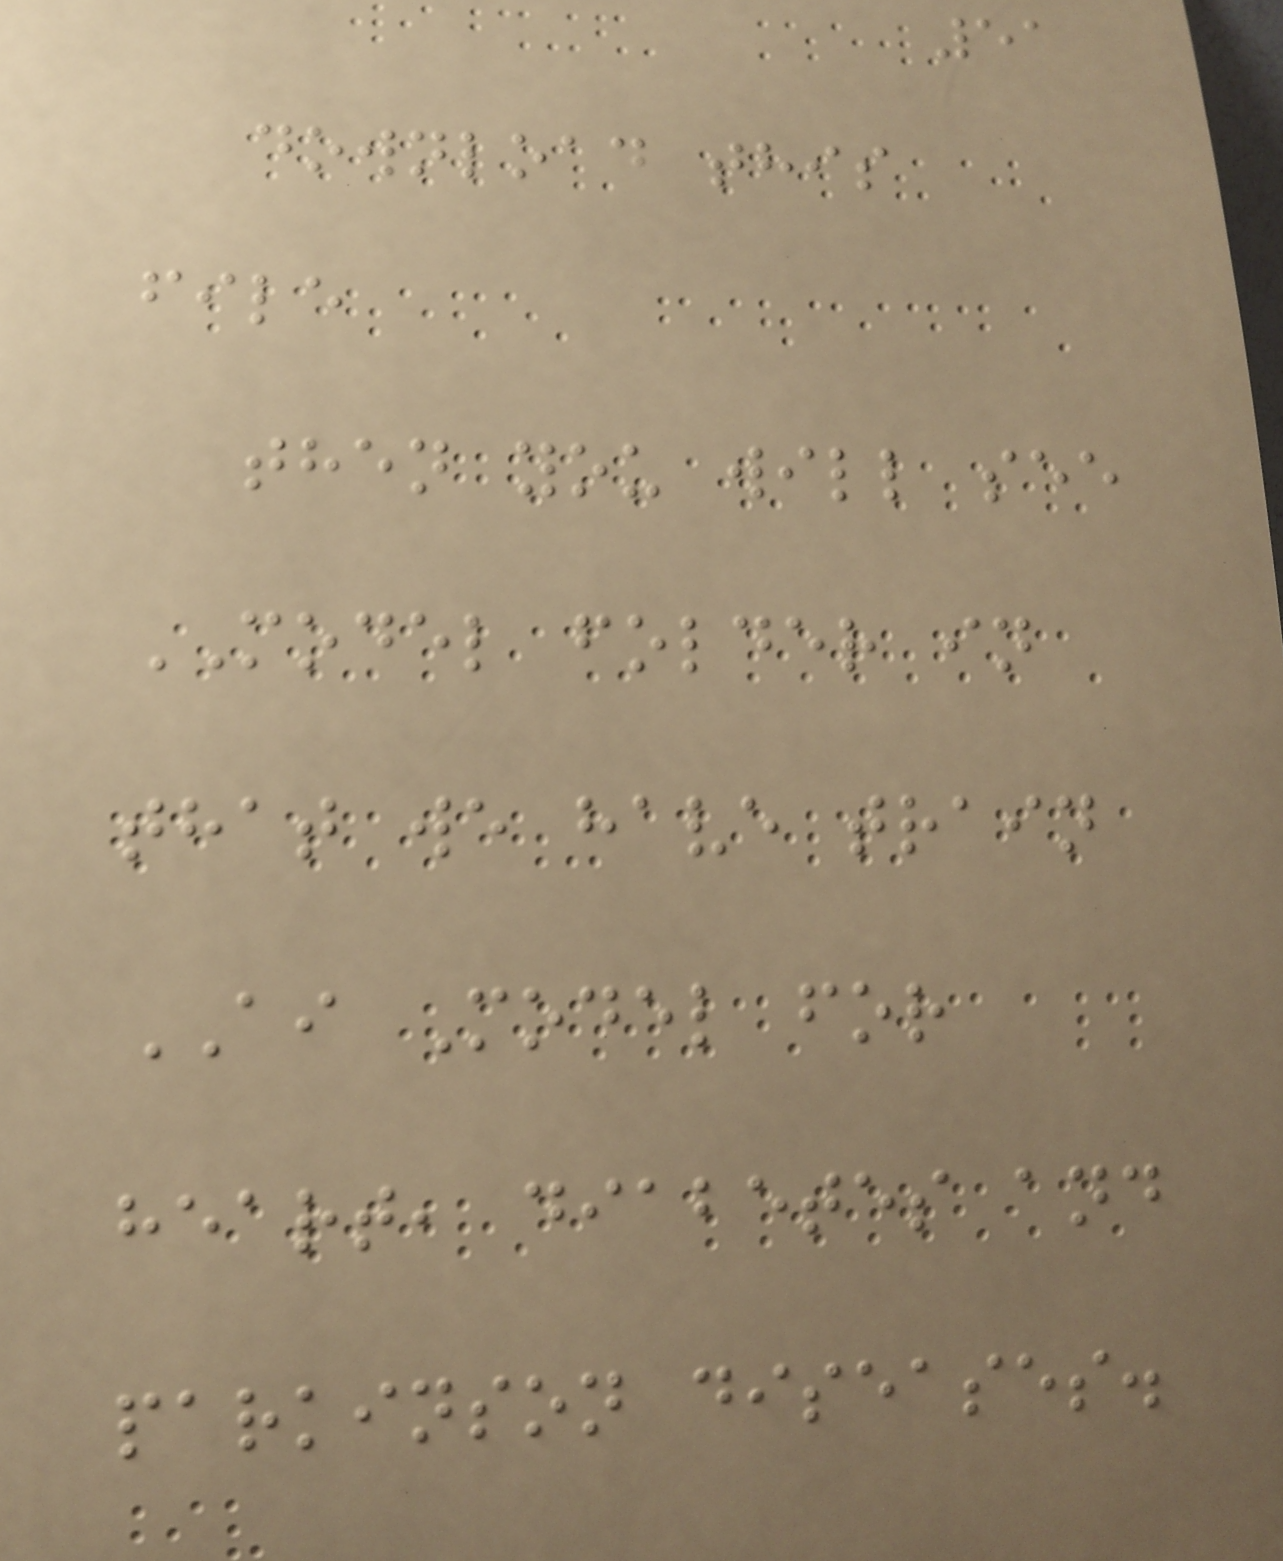51
download this
file
then you will see
MODEL folder in
that we have train
AI Model for
heart, diabetes and
parkinson diseases.
